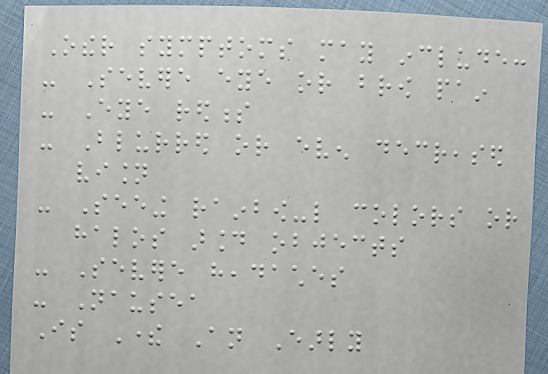Other symptoms may include:
- Severe eye or brow pain
- Eye redness
- Blurred or even decreased
vision
- Seeing rainbow-like colors or
halos around objects
- Severe headaches
- Nausea
Is There An Early
